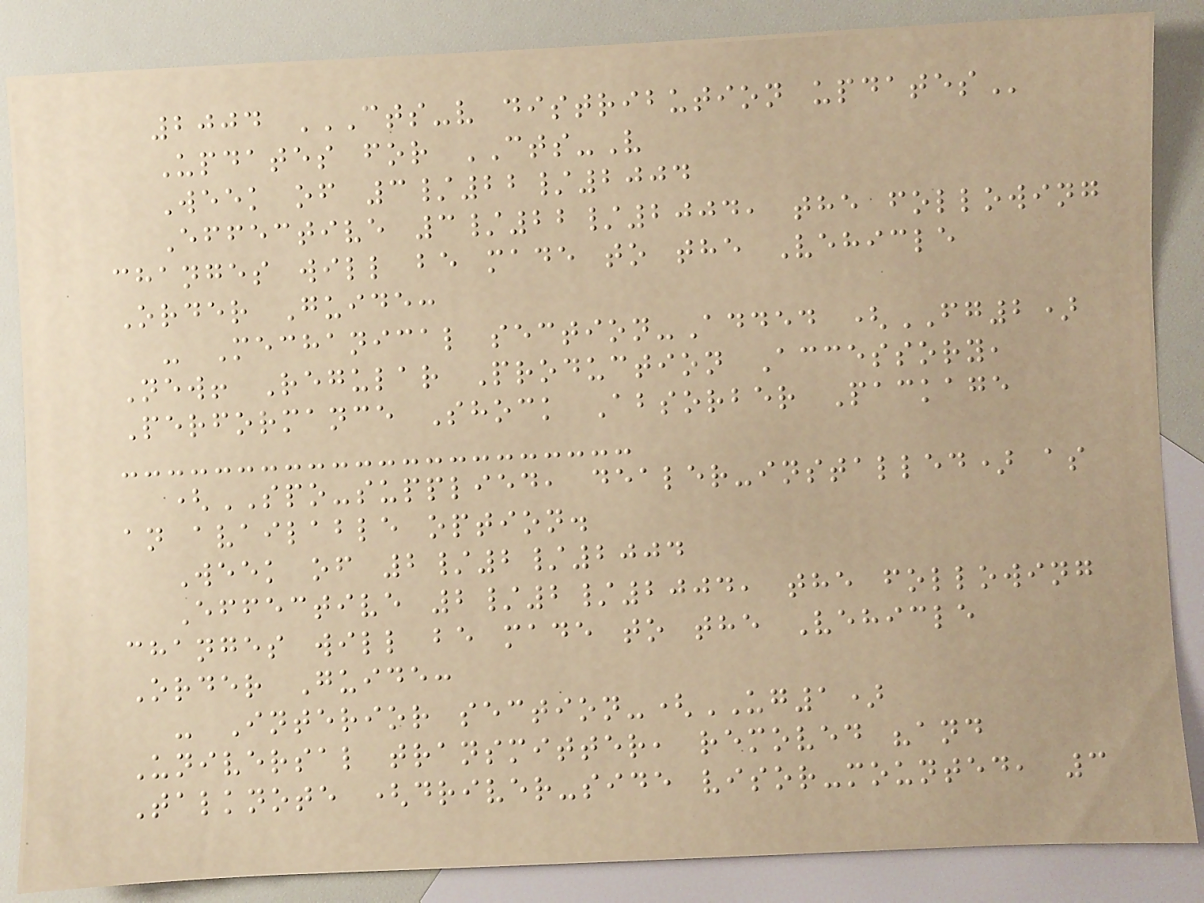2004 CTS-V DISTRIBUTION UPDATES
Updates for CTS-V
Week of 3/22/2004
Effective 3/22/2004, the following
changes will be made to the Vehicle
Order Guide:
- Mechanical section-Added (FG2)
New! Regular Production Accessory,
Performance Shock Absorber Package
(SPO-supplied, dealer-installed) as
an available option.
Week of 2/2/2004
Effective 2/2/2004, the following
changes will be made to the Vehicle
Order Guide:
- Interior section-(UG1)
Universal transmitter, removed "and
Talknote (driver-side visor-mounted, 3
